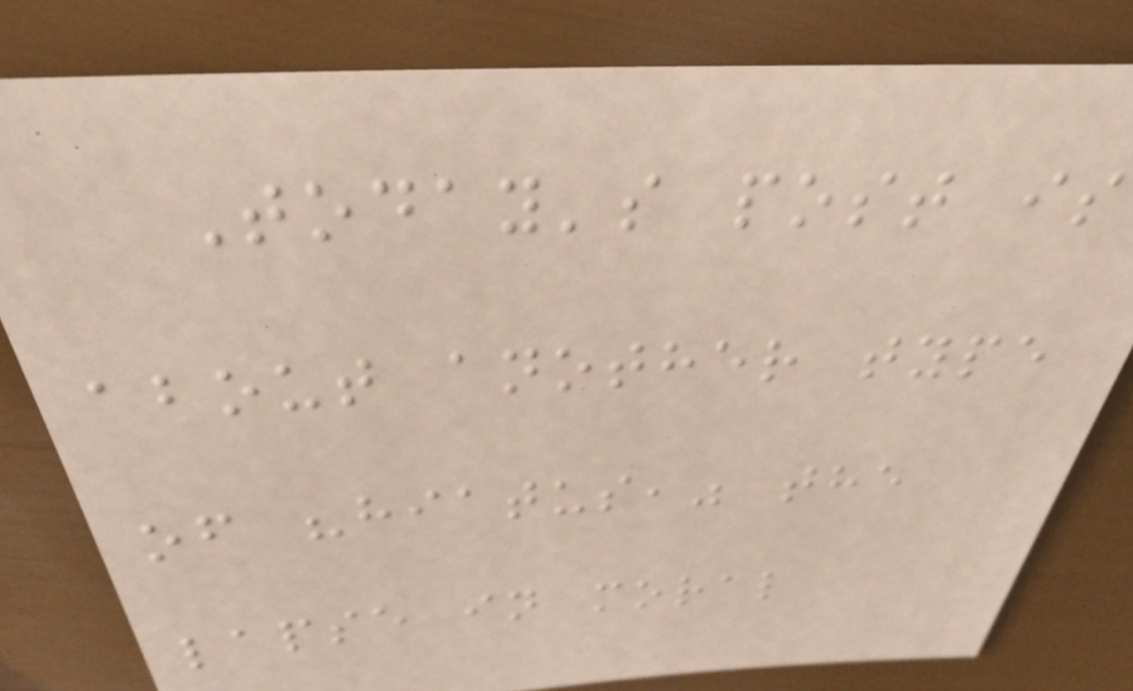Today's post is
about another type
of "hiatus," the
lapse in moral
